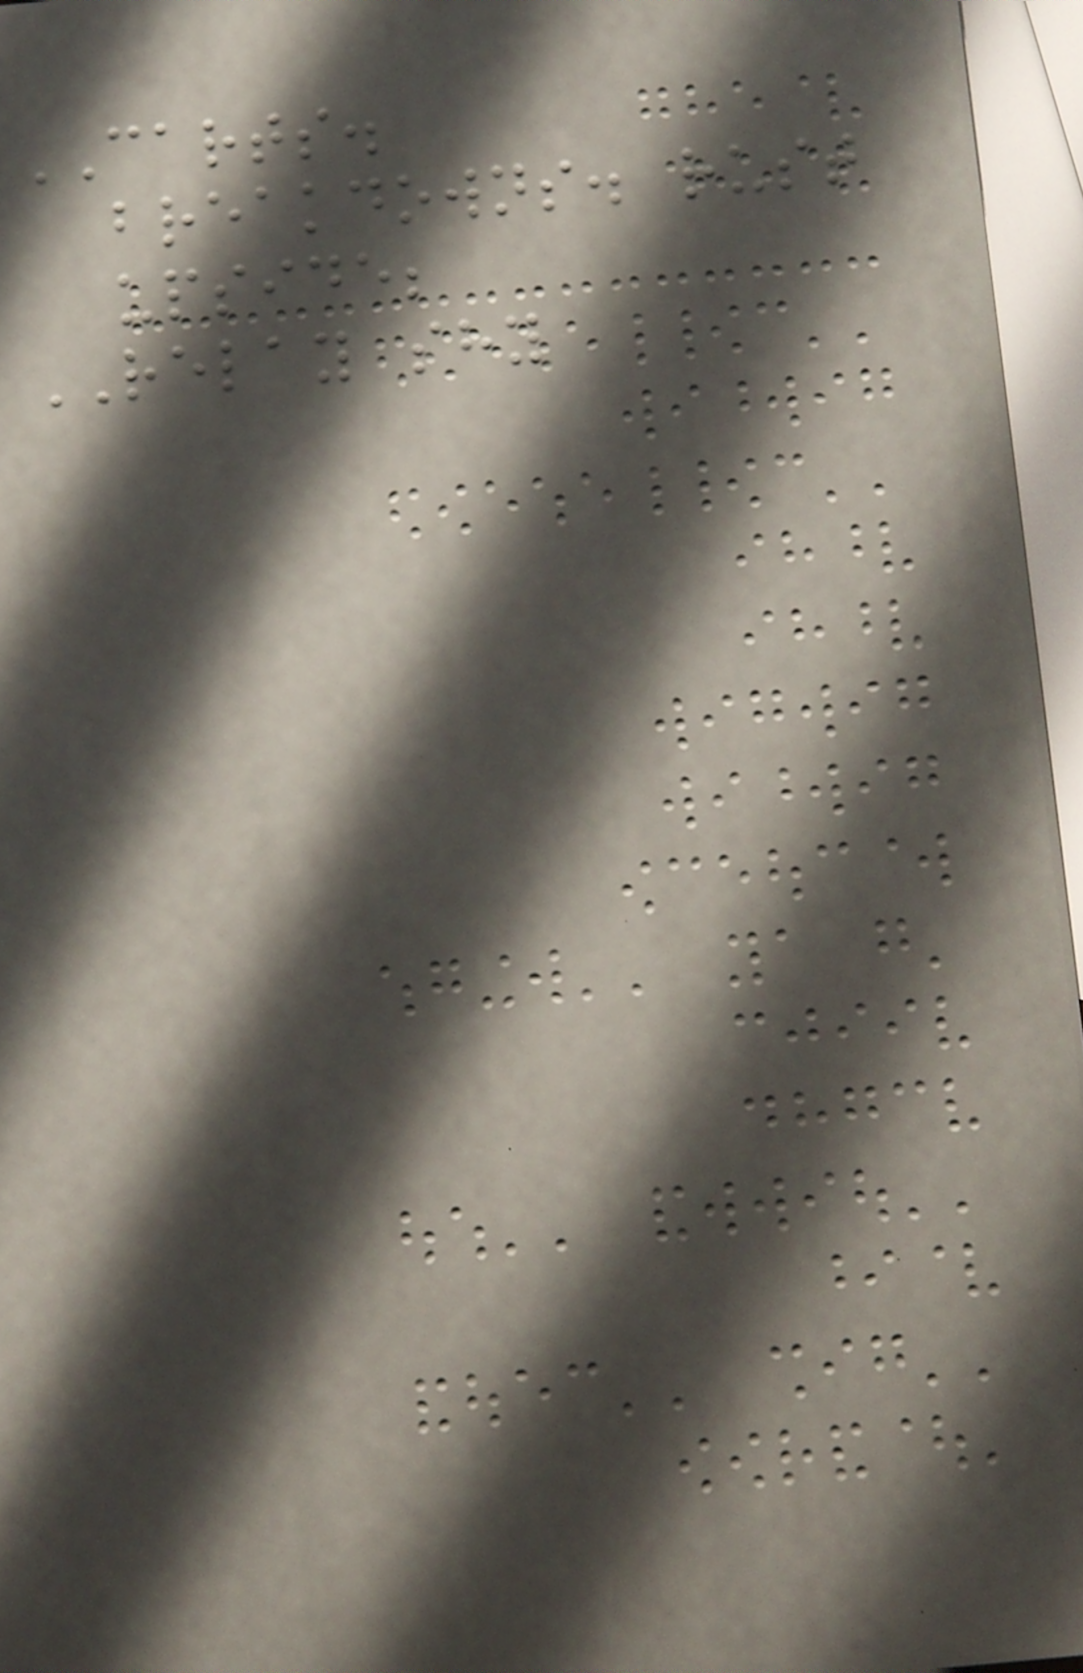CARTS.
breakdowns. rust
upside;
RELAY shy
